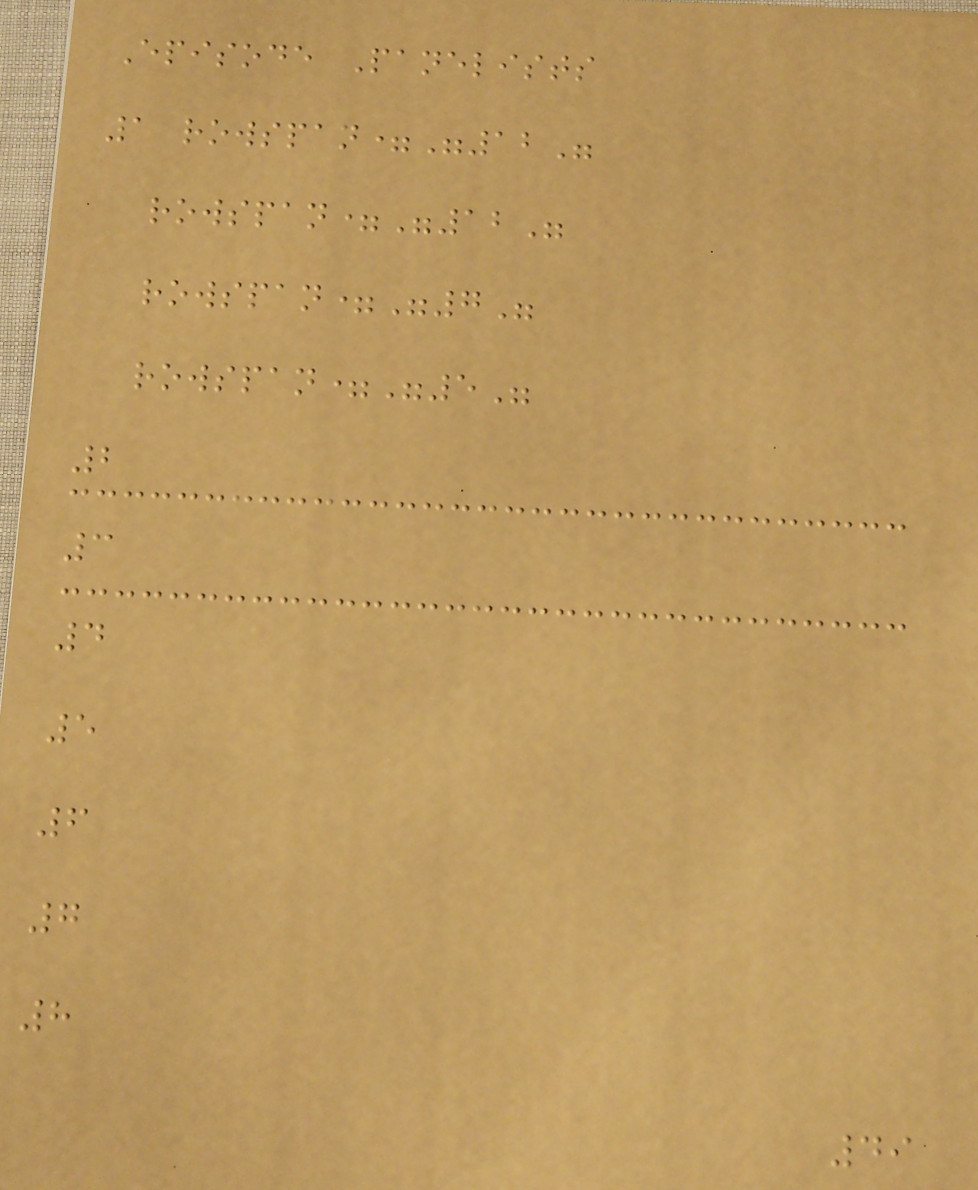Episode Panelists
1 rowspan="12"
rowspan="12"
rowspan="7"
rowspan="5"
2
3
4
5
6
7
8
49
